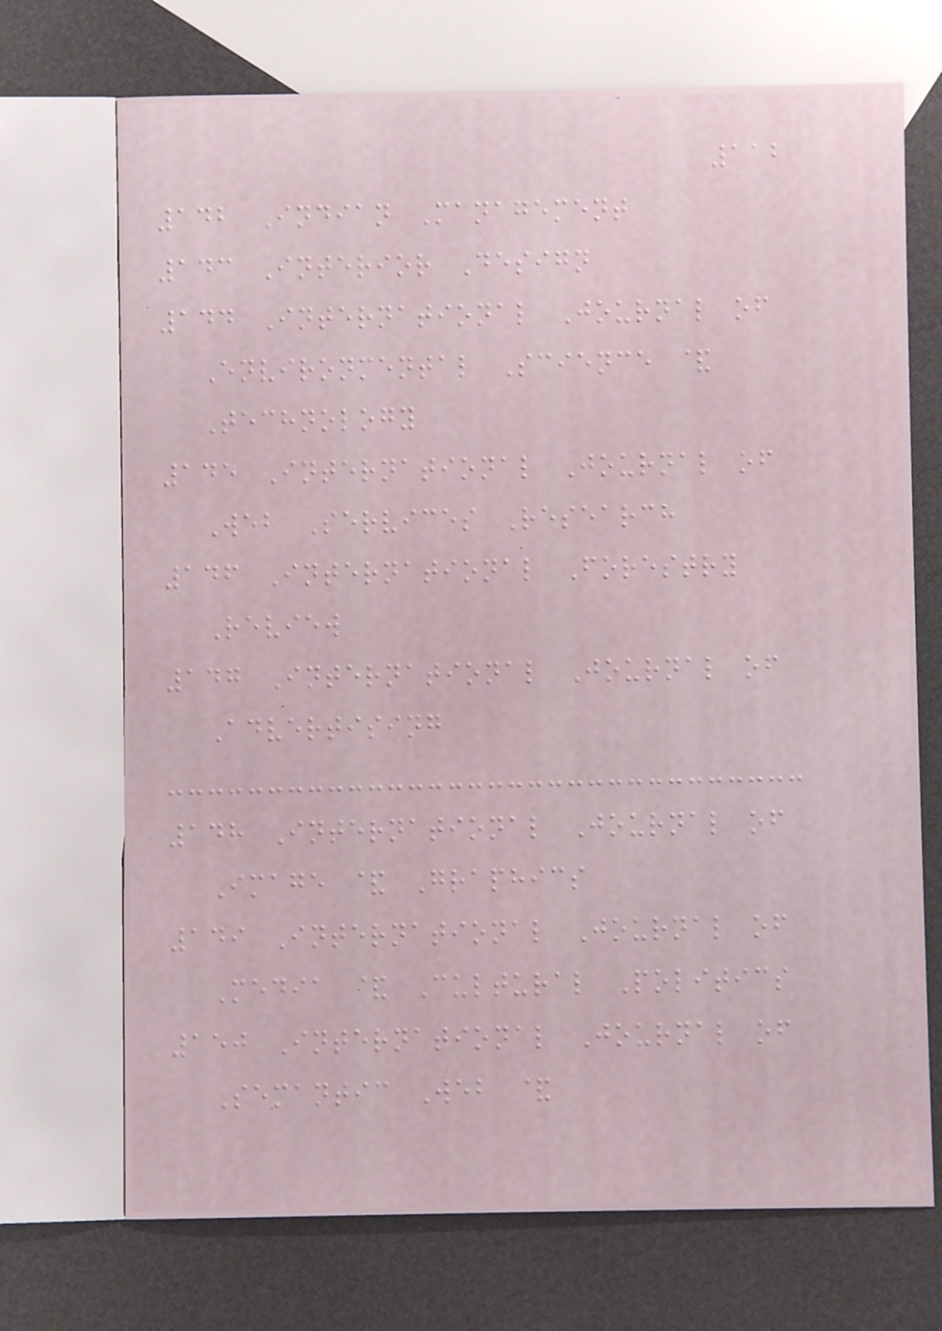112
142 Indian Management
143 Interior Design
144 International Journal of
Environmental Science &
Technology
145 International Journal of
Web Services Research
146 International Forestry
Review
147 International Journal of
Advertising
148 International Journal of
Image & Graphics
149 International Journal of
Media & Cultural Politics
150 International Journal of
Semantic Web &
